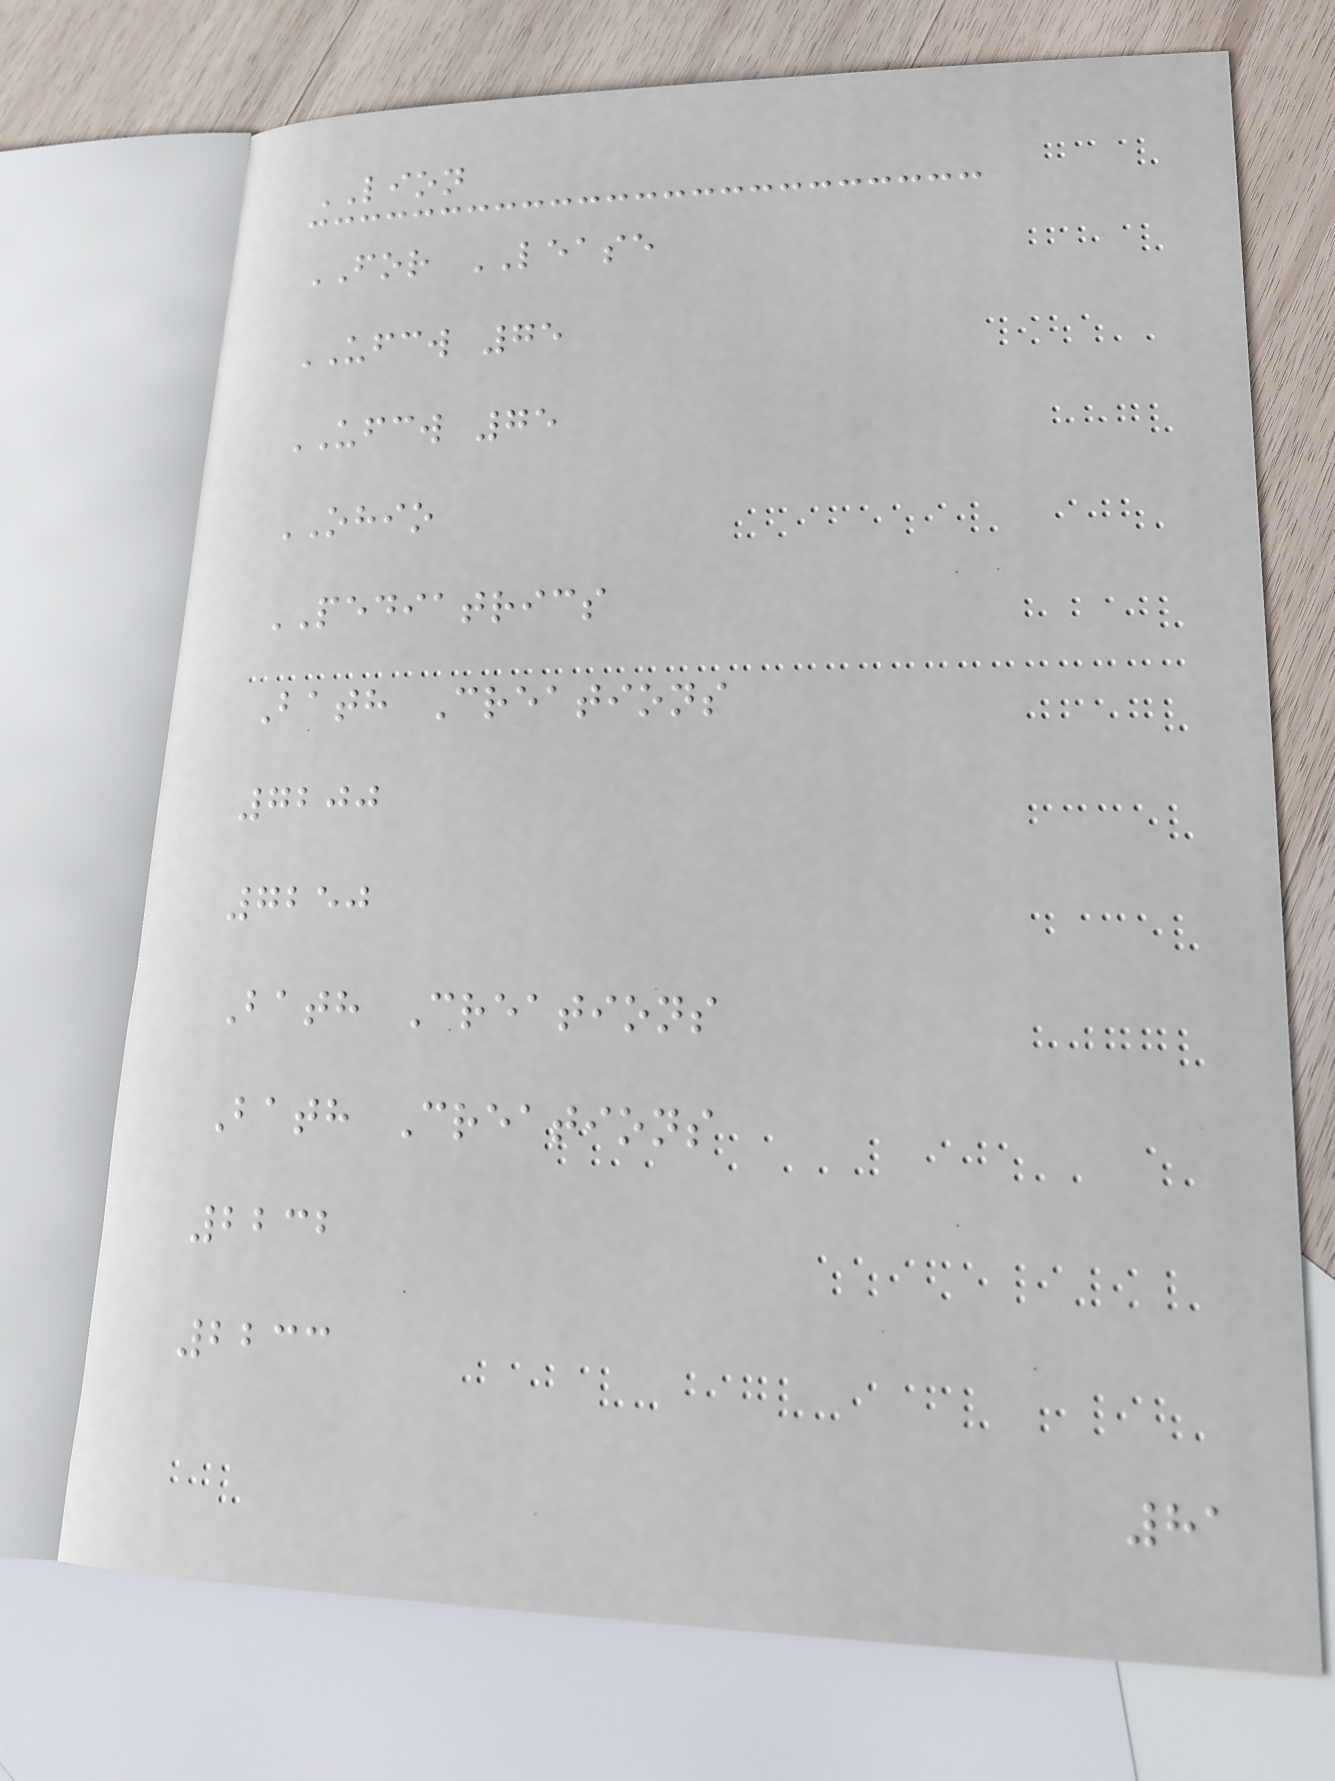LION
FOR LEASE
UFCW 75
UFCW 75
OHIO
PEDIATRICS
Bath Creations
7200
7250
Bath Creations
Bath Creations
2232
2233
81
